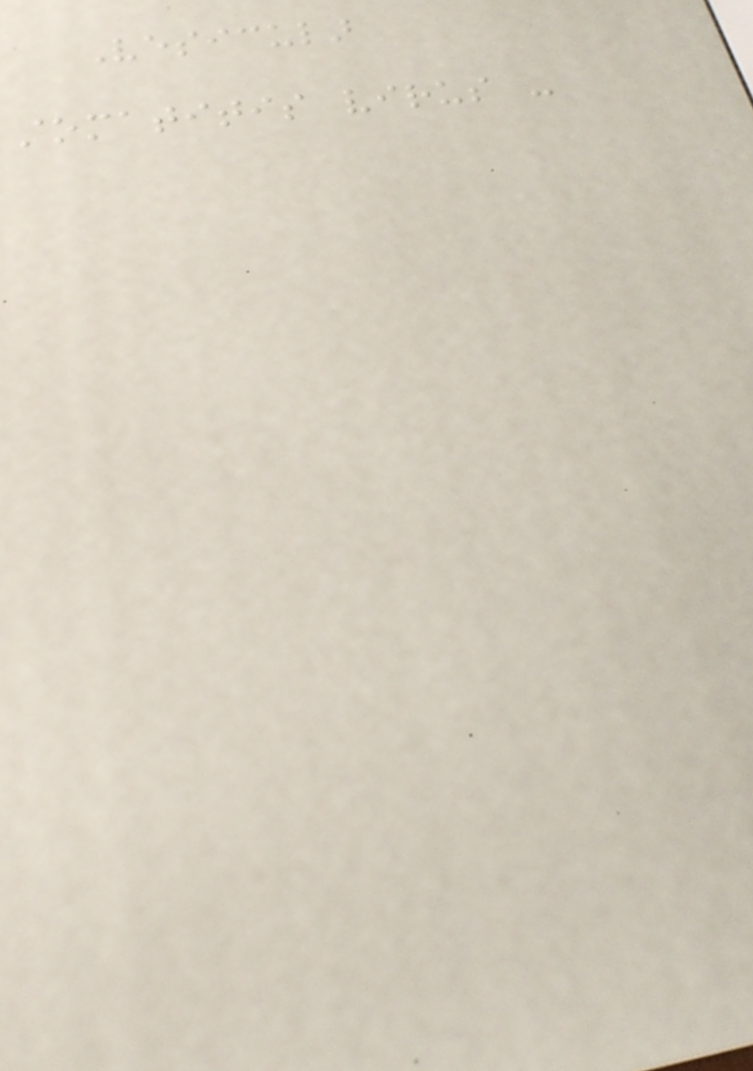Vesicular
stomatitis virus -
